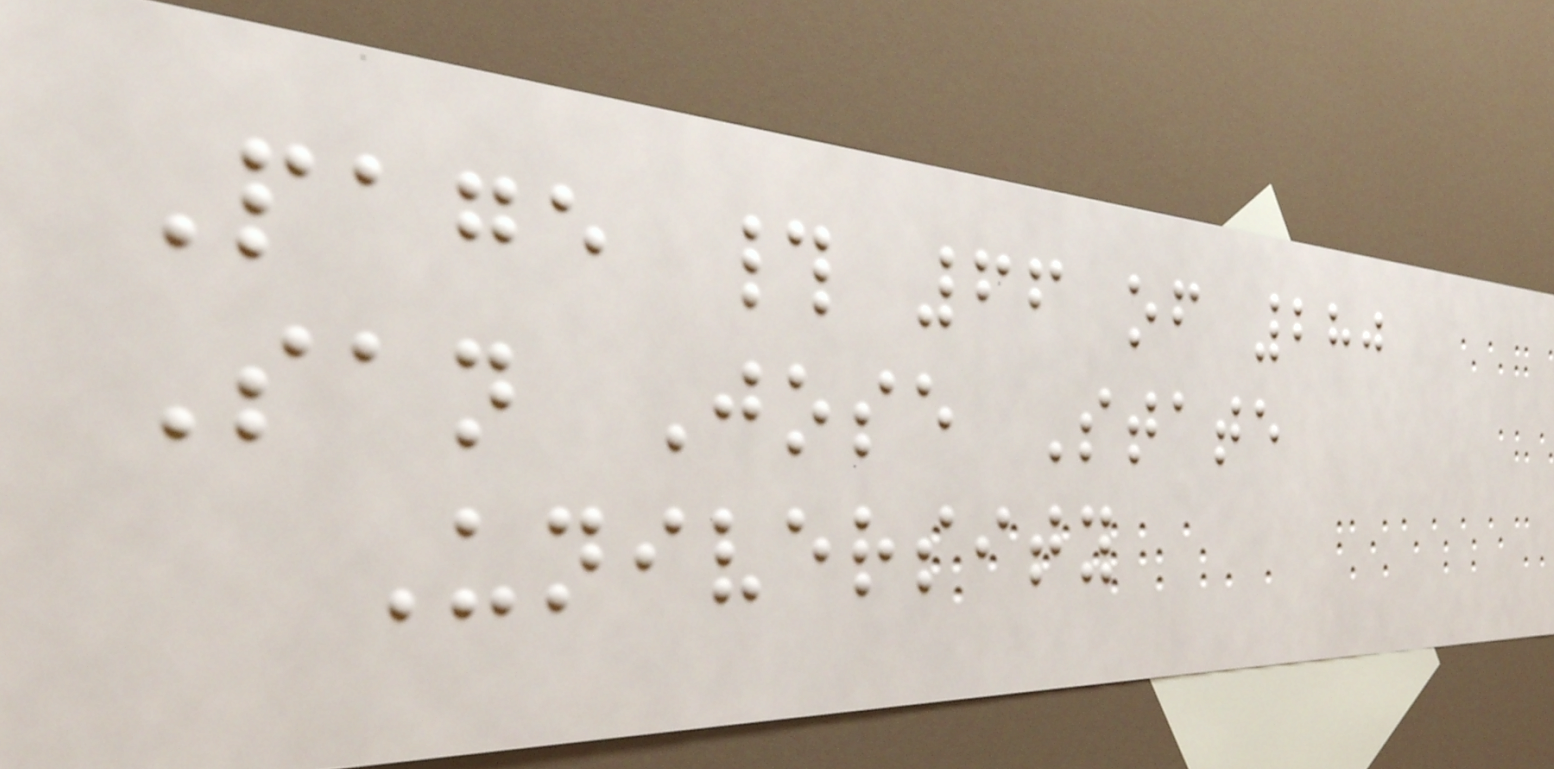Page # 66 of 280
San Jose State
University
